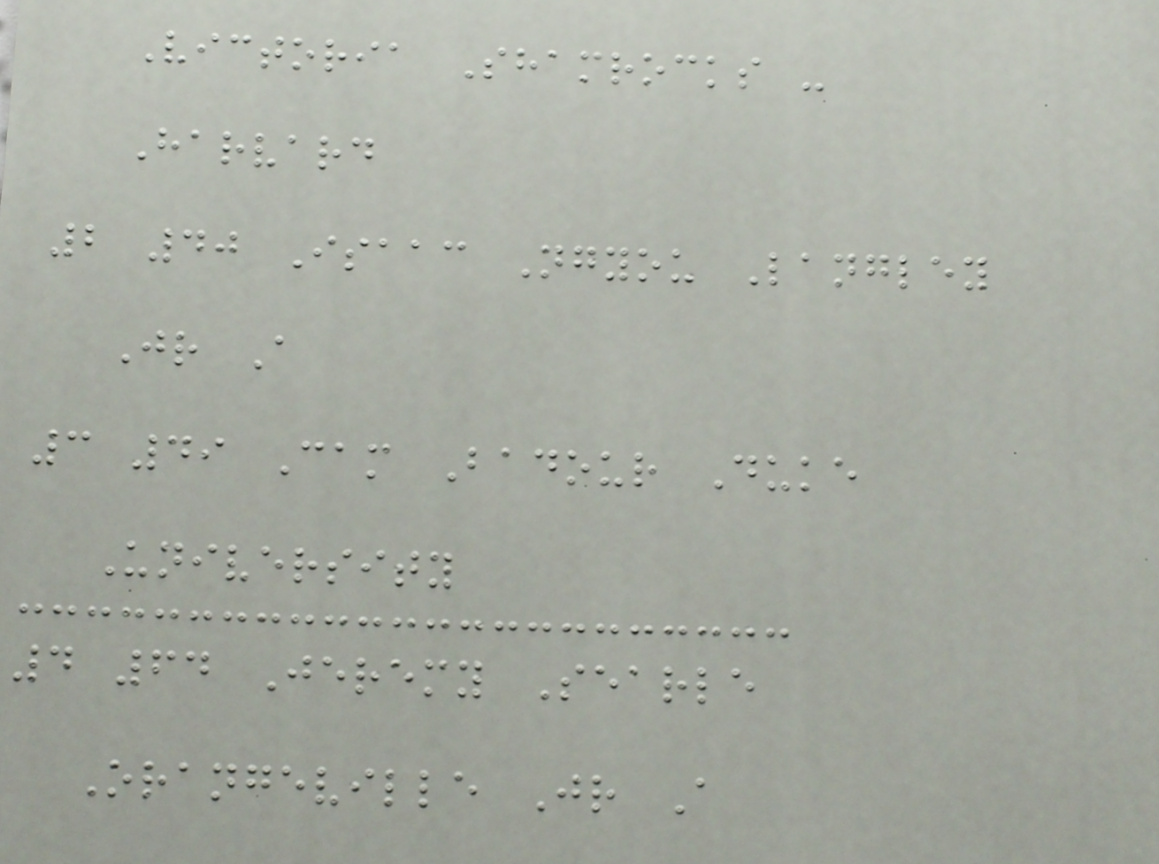Victoria Shamrocks -
Harvard
2 40 Isaac Ngyou Langley
Jr A
3 49 Cam Badour Duke
University
4 64 Jeremy Searle
Orangeville Jr A
